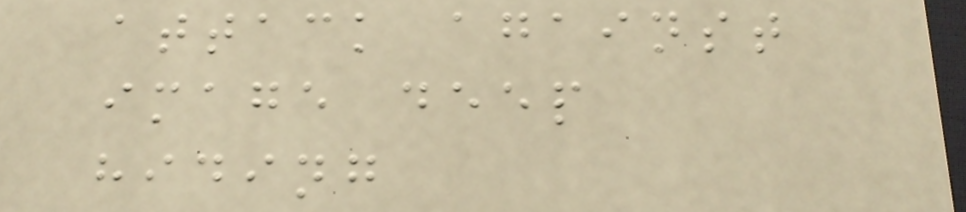attack against
image deep
hiding
